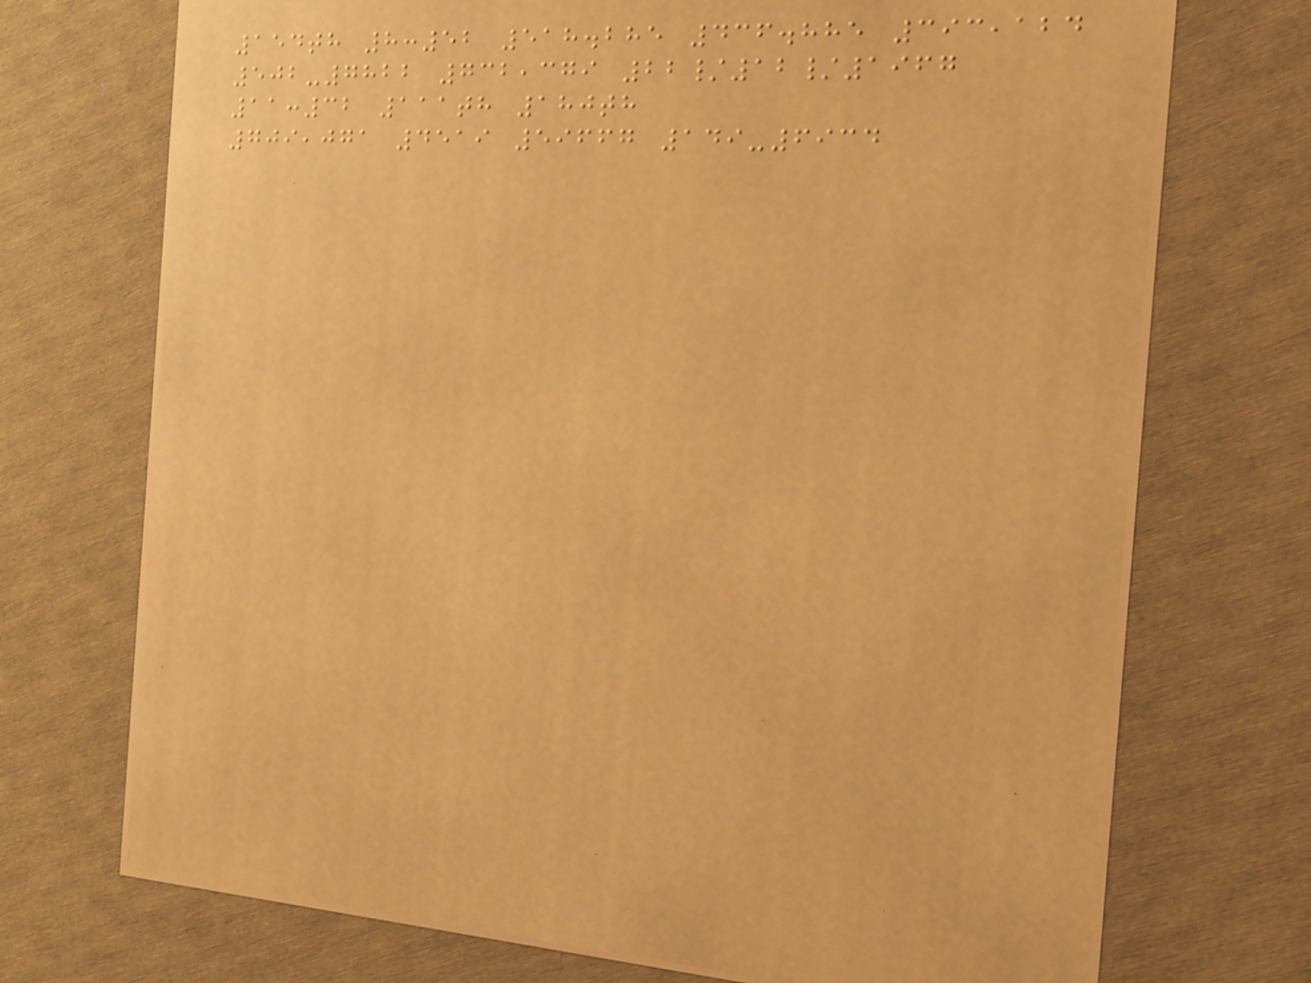154th 8:52 518.285 436.885 393,124
502-7822 732,379 22/12/1967
11:32 111th 180th
709,071 4519 59667 149-6934
